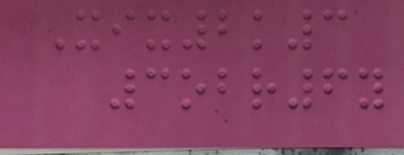Xix2k3
3obr6y
